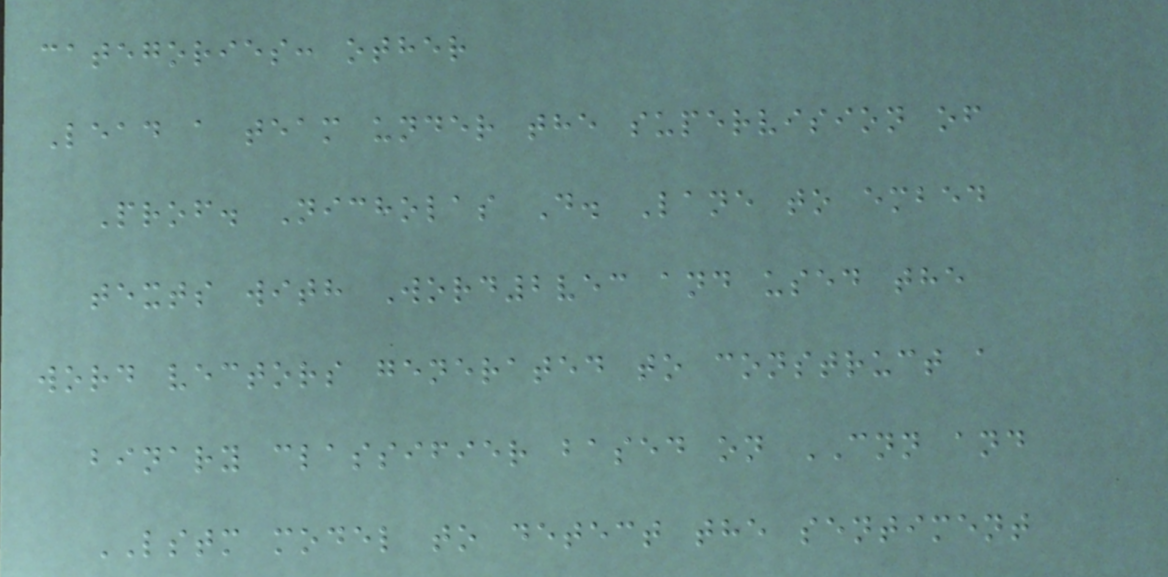categories: other
Lead a team under the supervision of
Prof. Nicholas D. Lane to embed
texts with Word2vec and used the
word vectors generated to construct a
binary classifier based on CNN and
LSTM model to detect the sentiment
